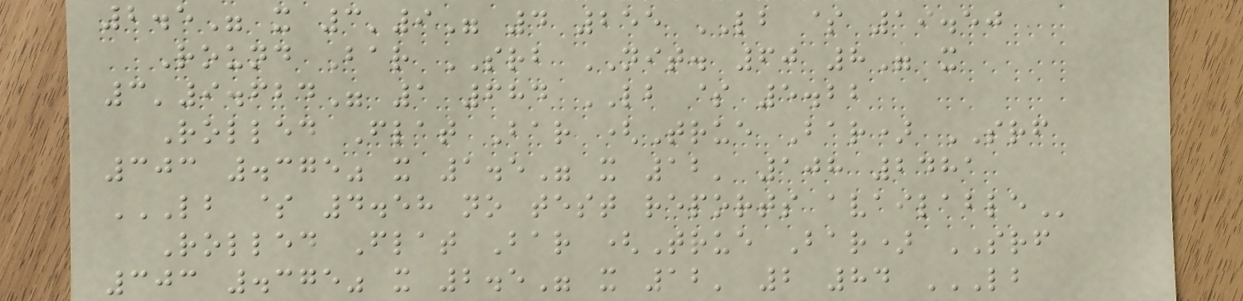2.5" x 3'9" 4 255 LB $ 19.50
Round Bar SRB NIT. 60 8" x
3'9.624" 1 684 LB $ 5.22
Rolled Flat Bar (True Bar) SRF
303 .375" x 1.5" x 12' 108 2481
LB $ 4.58 NO TEST REPORTS AVAILABLE
Rolled Flat Bar (True Bar) SRF
303 .375" x 2.5" x 12' 2 84 LB
